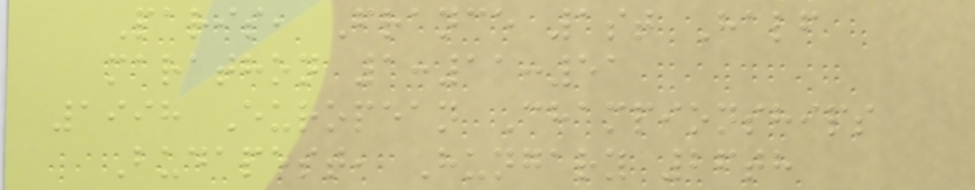Paris, France 1st Half
marathon 1:11:51
1998 European Championships
Budapest, Hungary 26th
